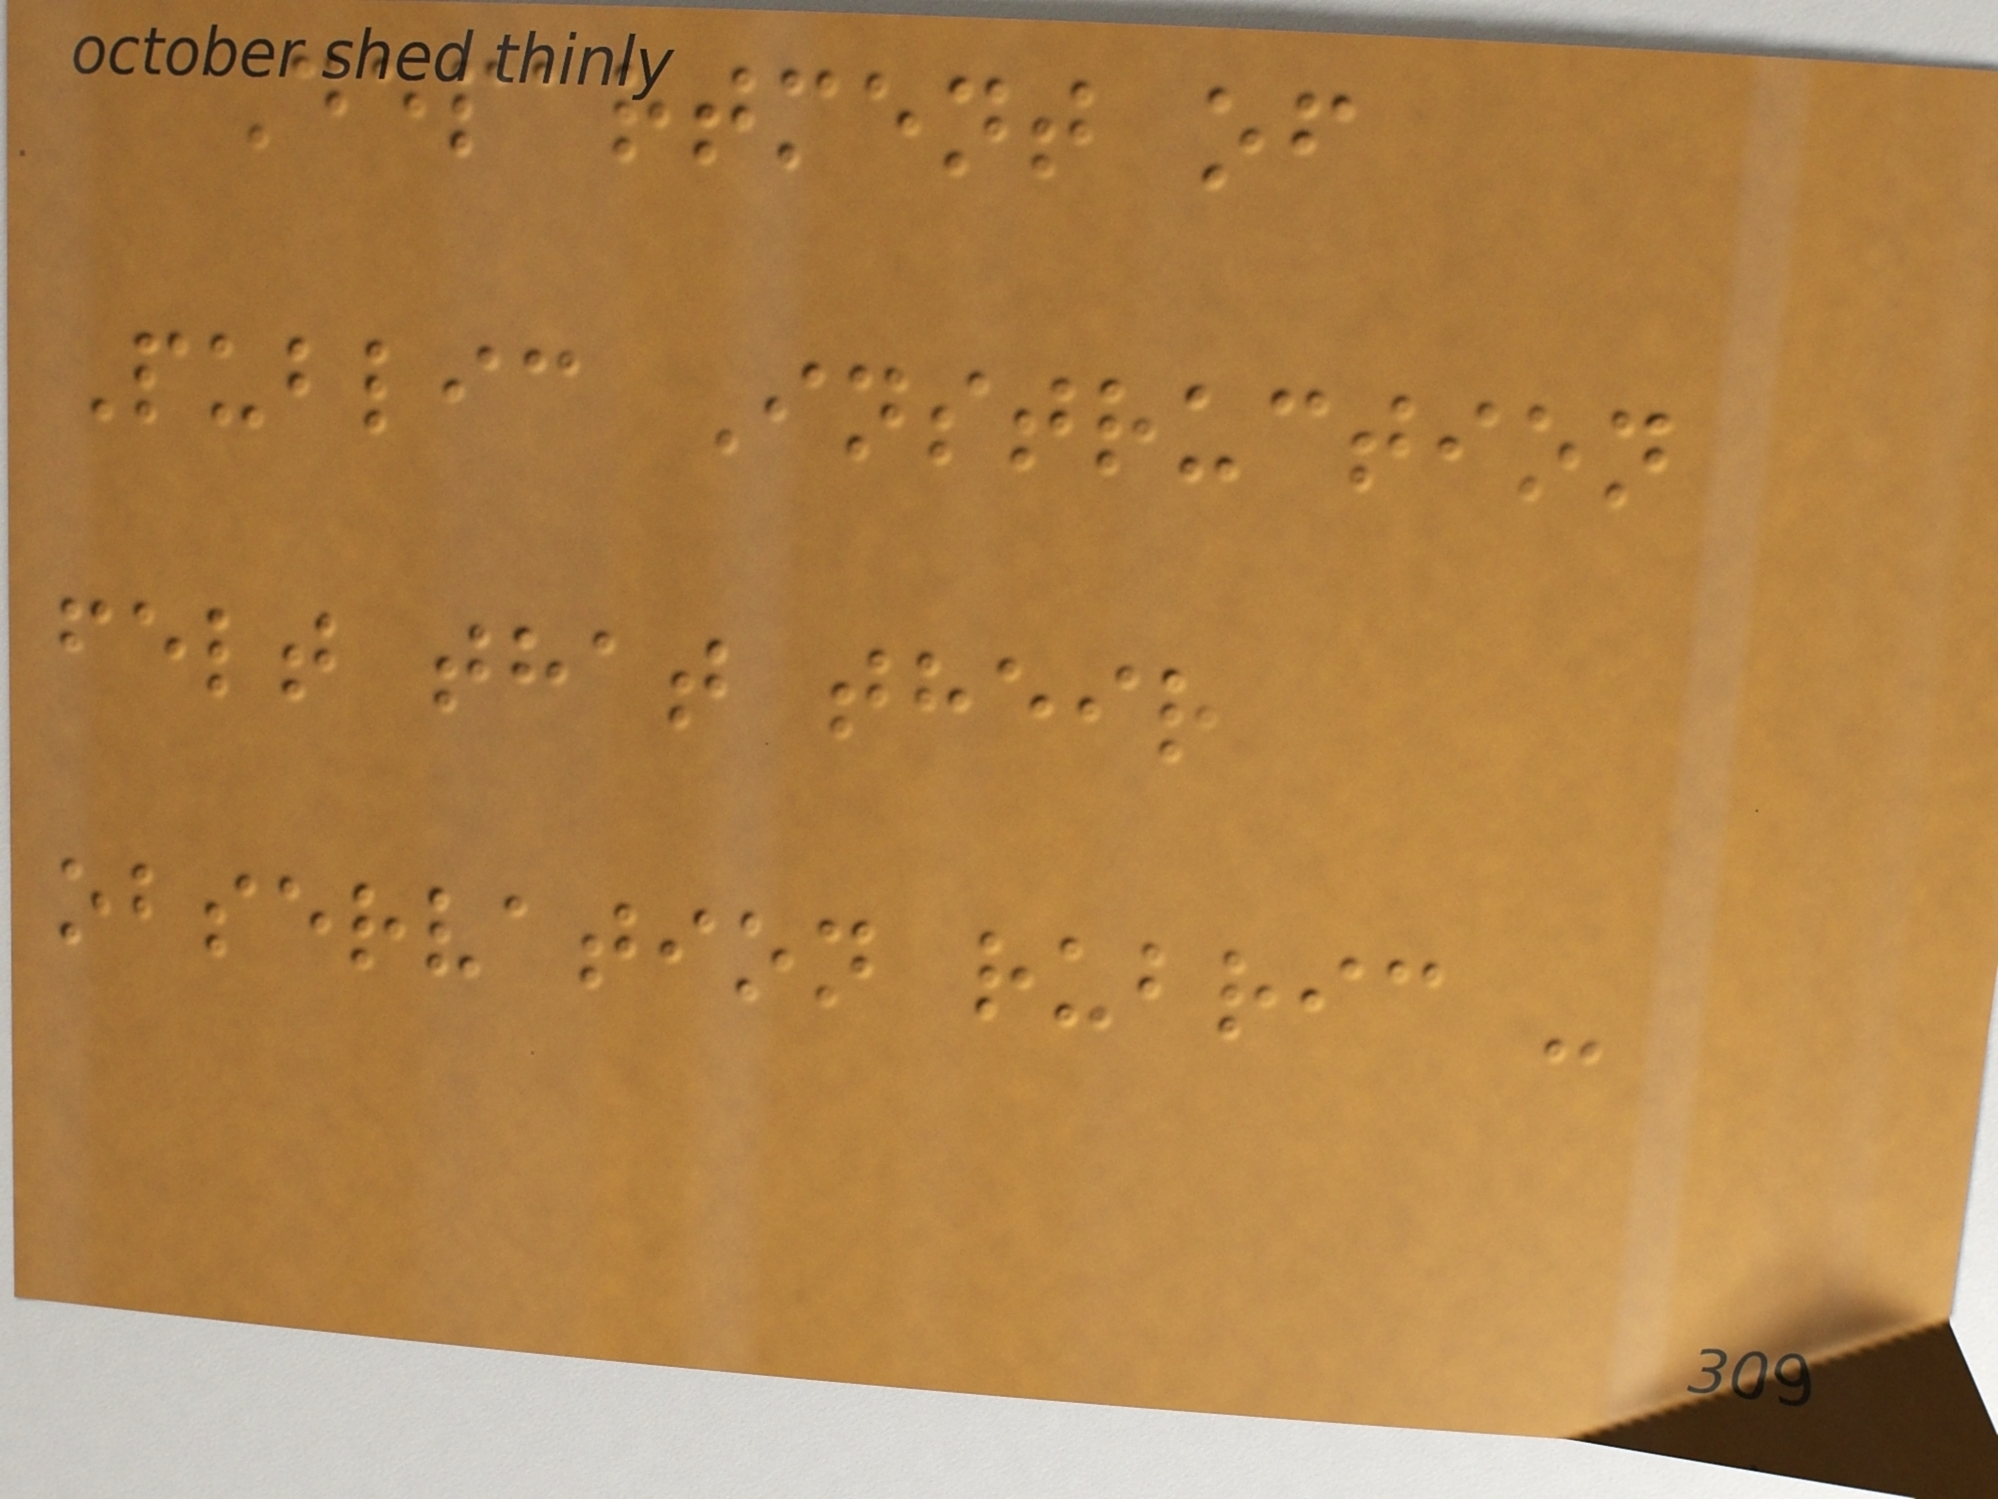Department of
Public Instruction
felt that their
observation rubric -
